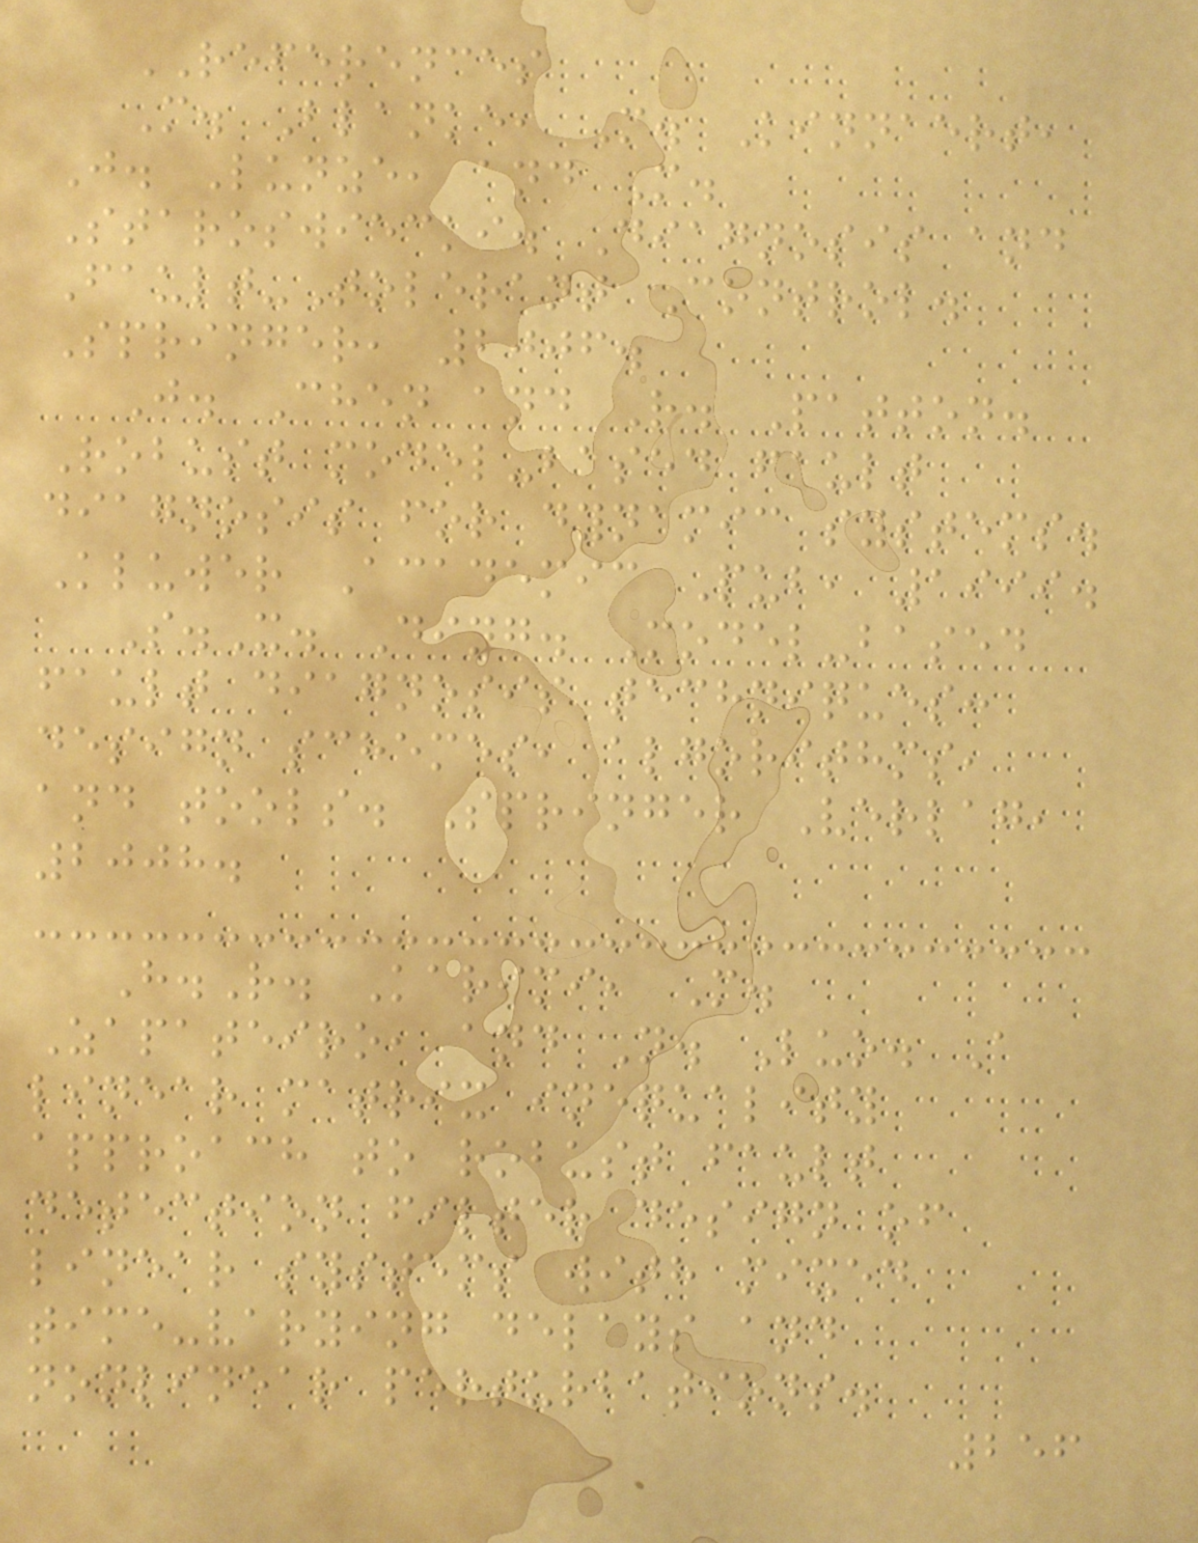REFERENCES
M. Blanke, M. Kinnaert,
J. Lunze, and M.
Staroswiecki. Diagnosis and
Fault-Tolerant Control.
Springer, 2006.
J. Chen and R. Patton.
Robust model-based fault
diagnosis for dynamic systems.
Kluwer Academic Pub, 1999.
S.X. Ding. Model-based
fault diagnosis techniques:
design schemes, algorithms,
and tools. Springer Verlag,
2008.
H.R. Karimi, M.
Zapateiro, and N. Luo. A
linear matrix inequality
approach to robust fault
detection filter design of
linear systems with mixed
time-varying delays and
nonlinear perturbations.
256
